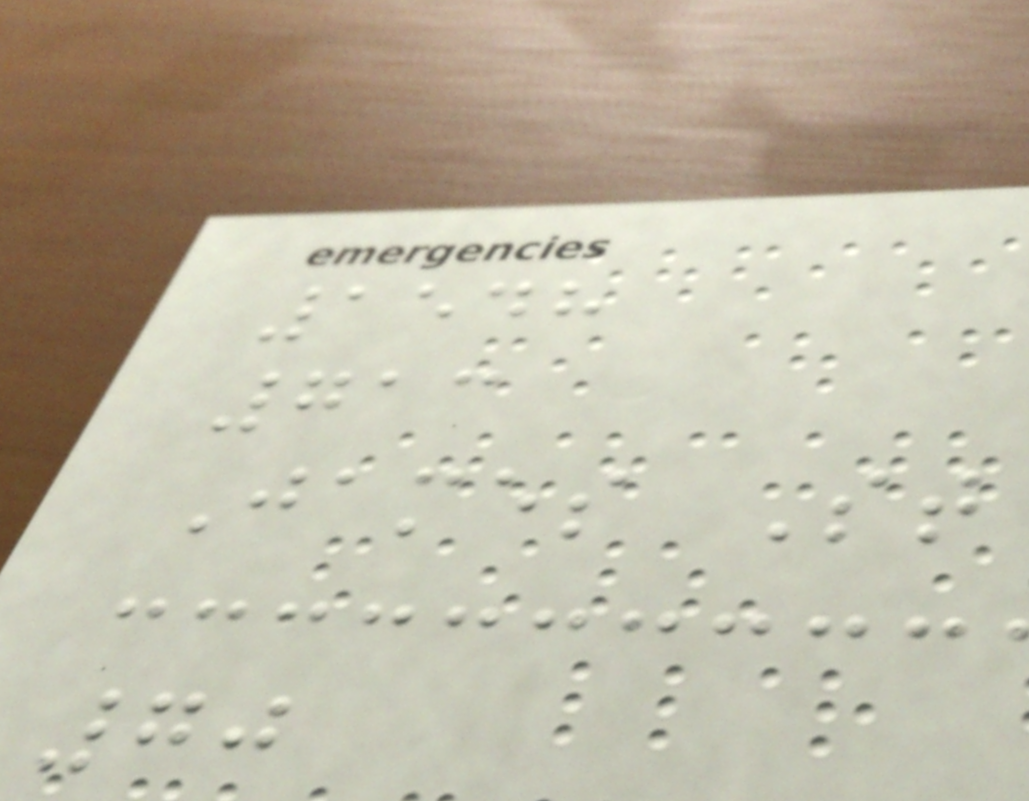1548
713
James St
70
